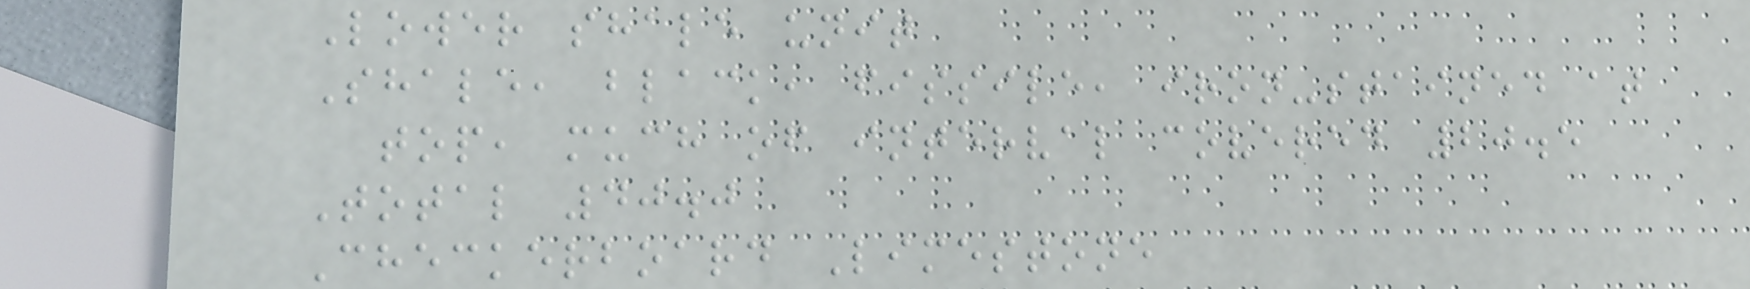Lower shale unit
Shale, black, fissile, iron-stained at
top, much of interval covered 20.5
Total 40.0
Checkerboard Limestone
